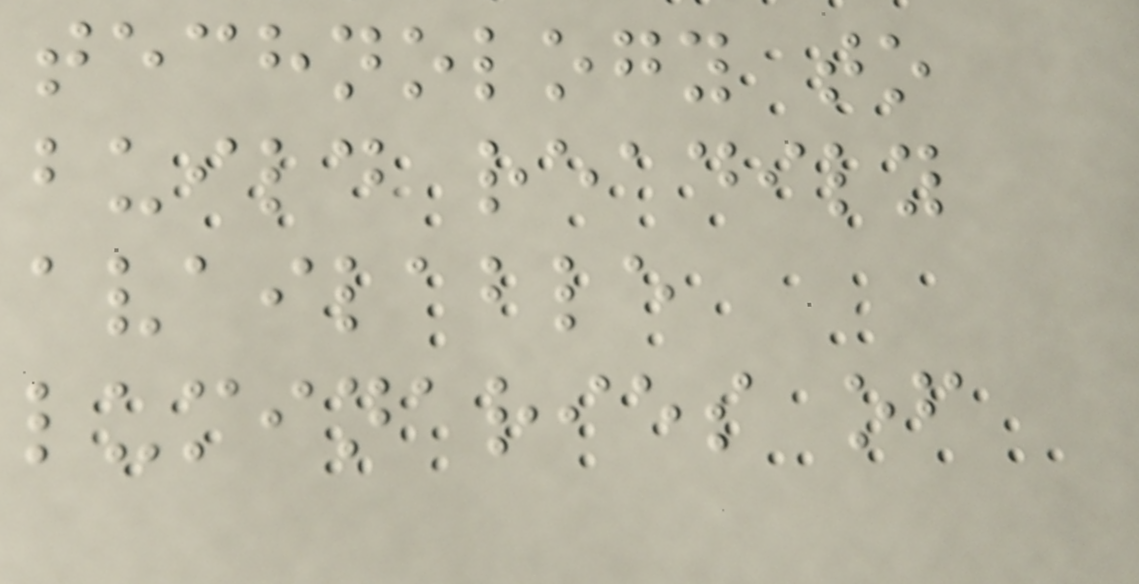technology to
build readily
available
luminaries of
